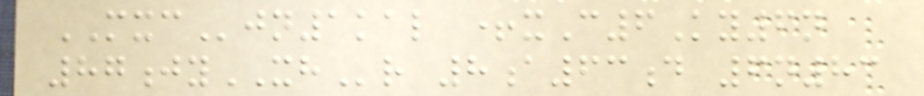MXCjn1kal +xC6Ky6n
87jyXHr 8a63d 6n83
